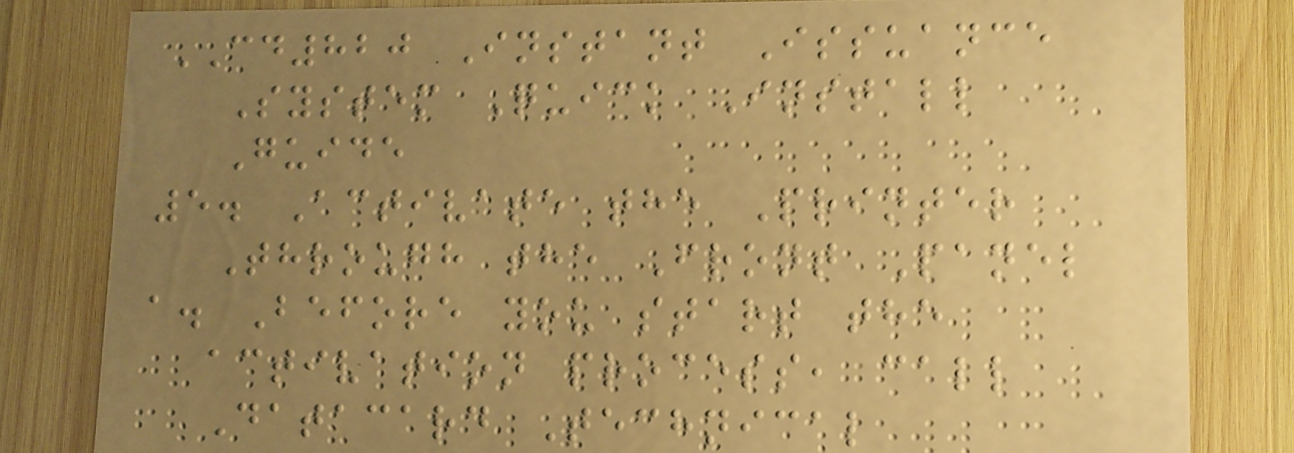CD820 Instant Issuance
System Quick Install
Guide
5. Activate the Printer
Through the Front Panel
a. Before you start the
activation process, call
Datacard Technical
